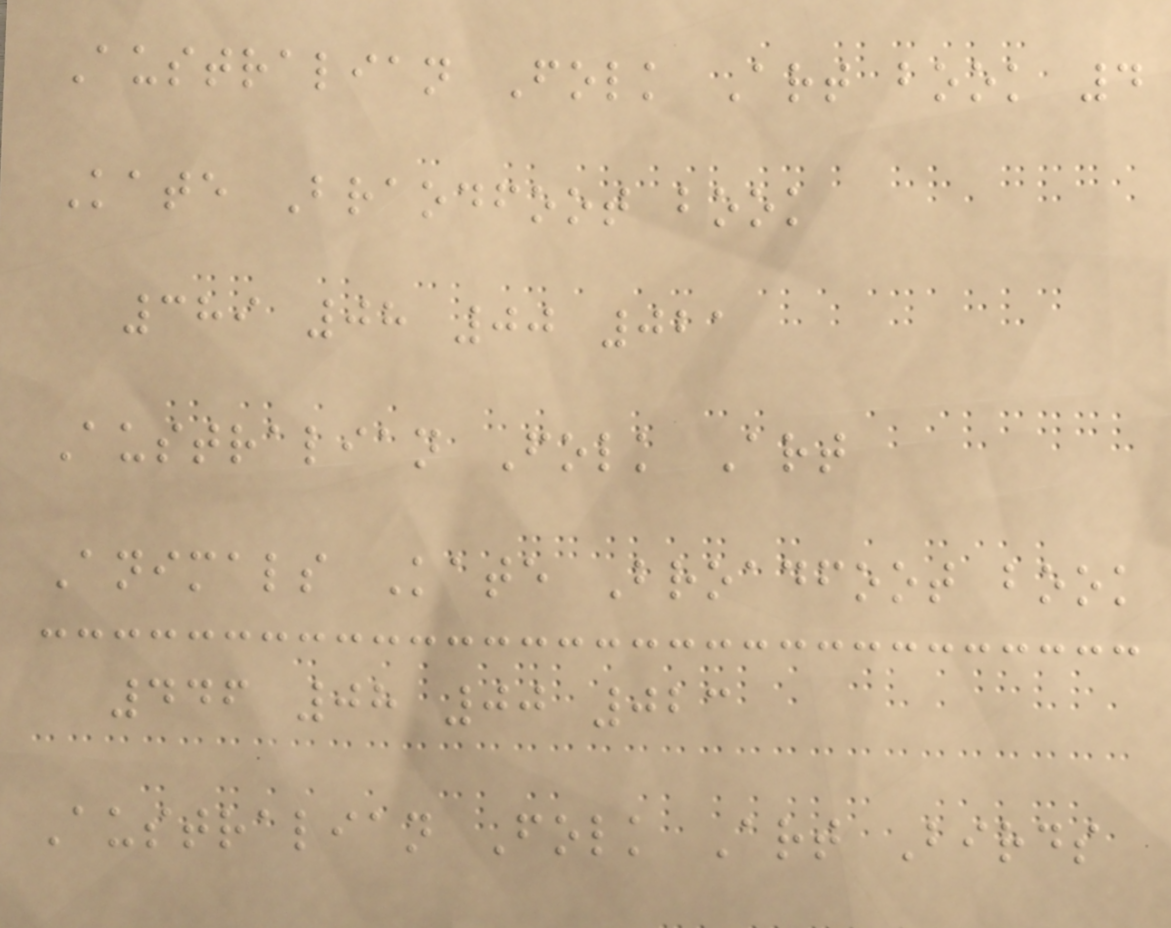Australian Folk Art book 4
Kate Braodfoot book
389 08 00 021
Australian Folk Art
Animals Kate Broadfoot book
446 08 00 023
Australian Folk Art Birds
